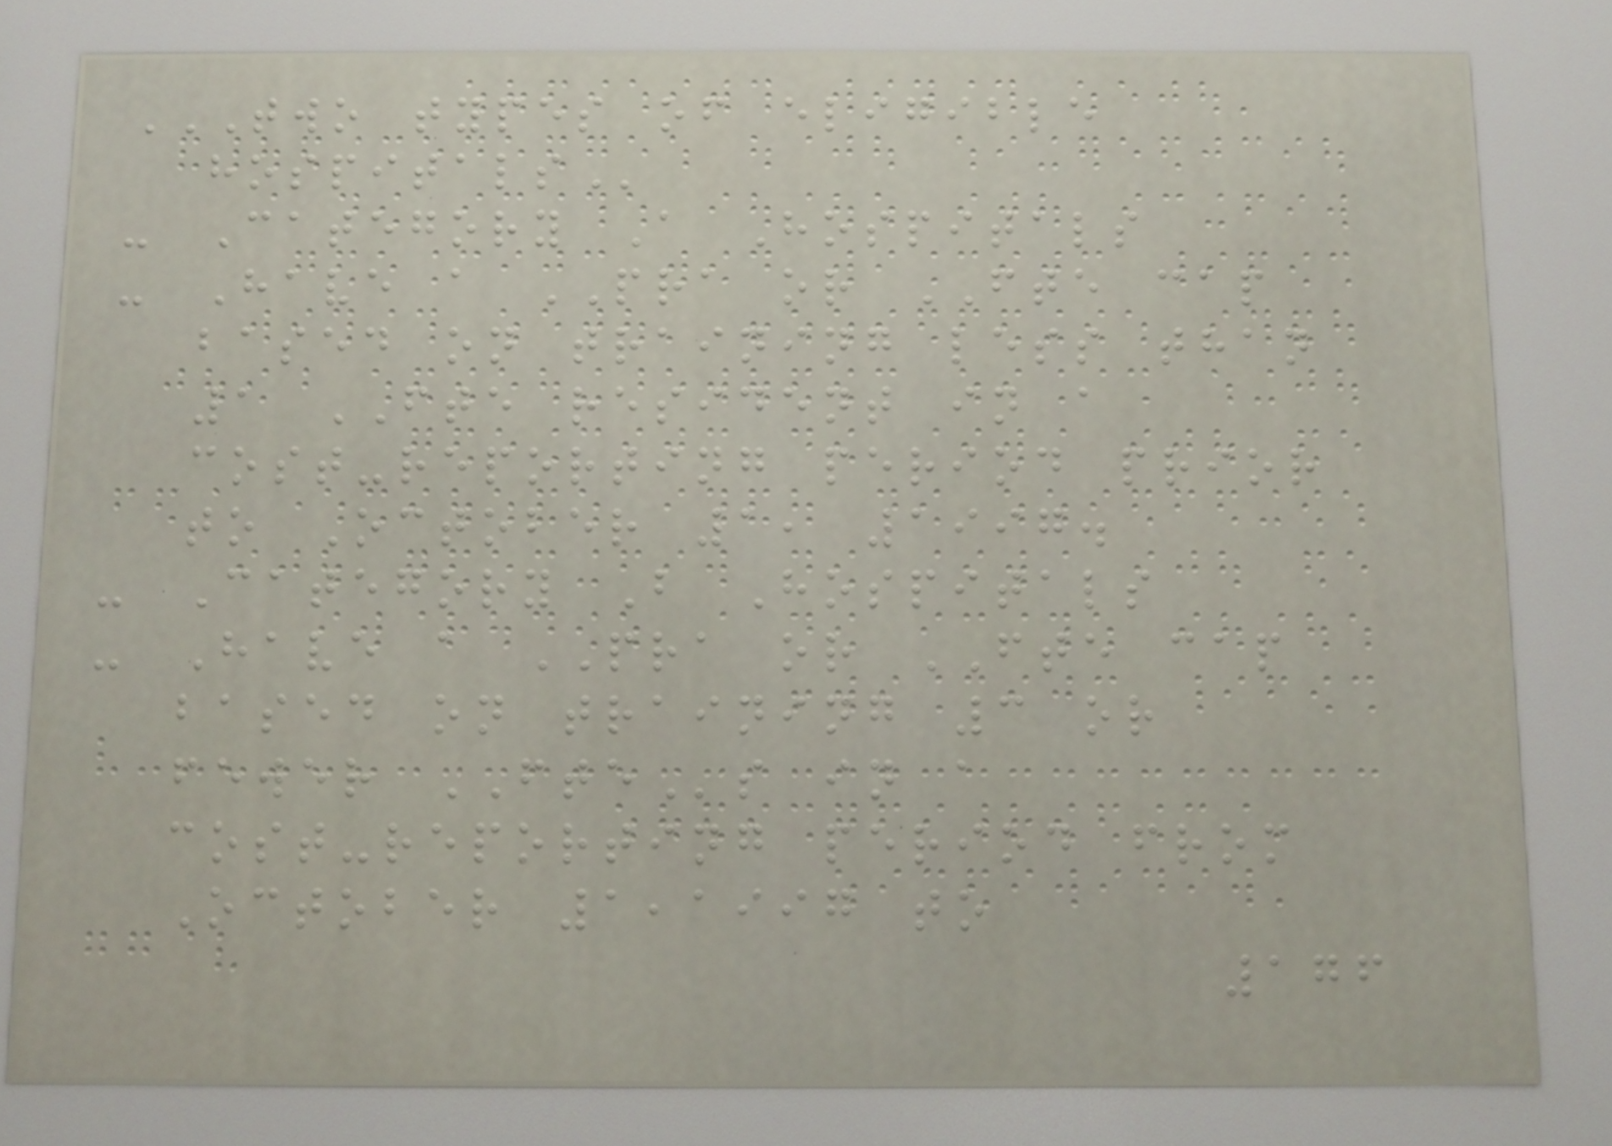TWO TYPES OF ELIGIBLE
HOSPITALS
- Category A Hospitals
- Have a PRA or FTE cap
based on training less than
1 FTE resident in a
cost-reporting period prior
to October 1, 1997.
- Category B Hospitals
- Have a PRA or FTE cap
based on training 3 or
fewer FTEs in a
cost-reporting period from
October 1,1997 to
176
